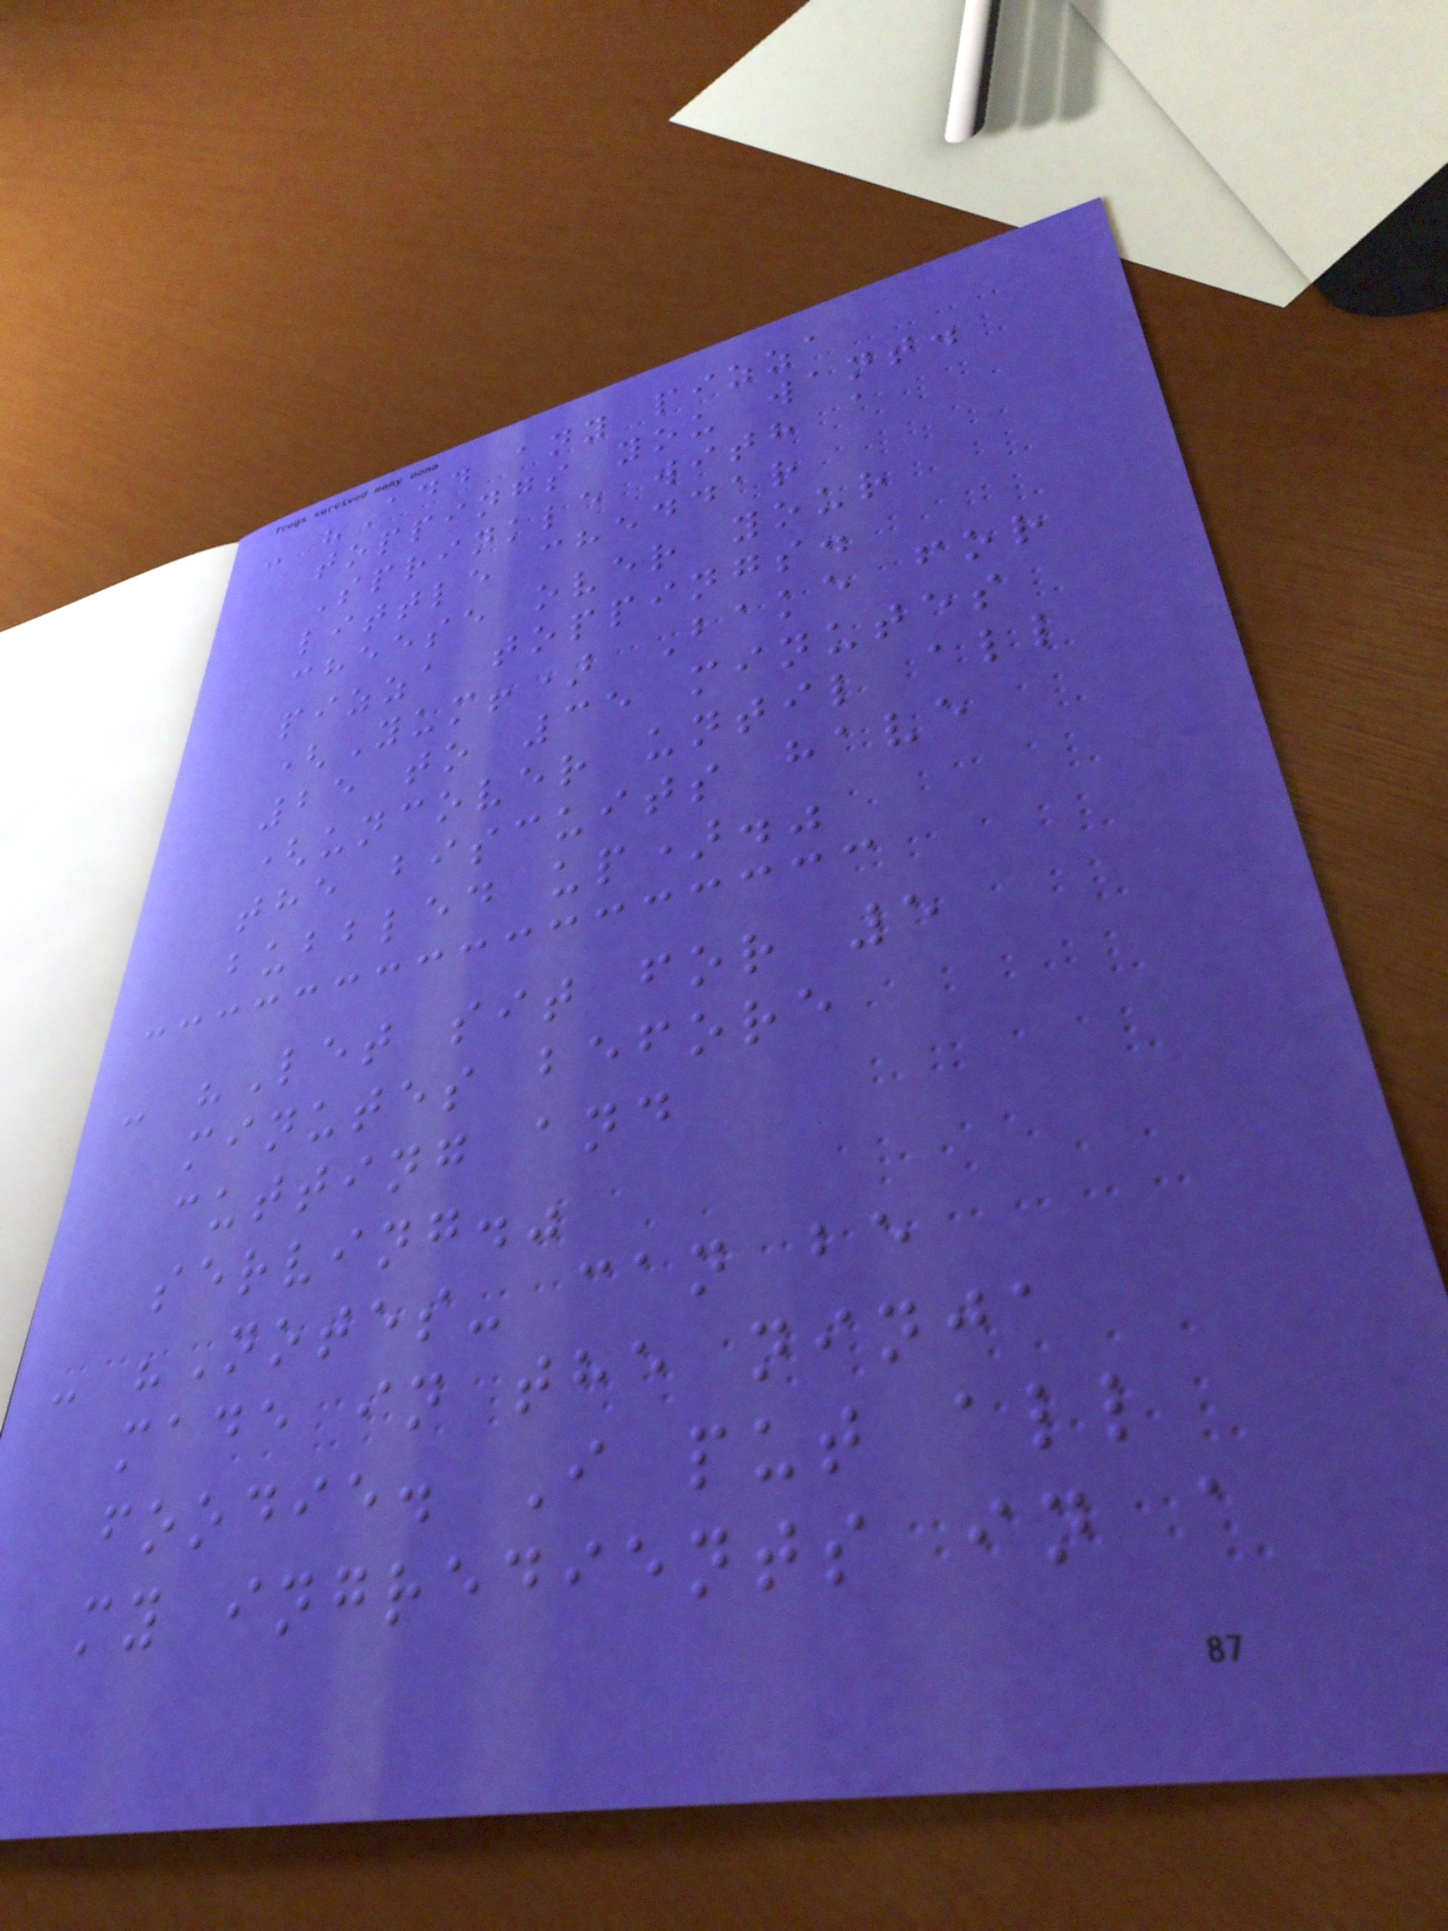- "Add any pizza
toppings you want.
Sprinkle with a
little cheddar
cheese over your
pizza toppings.
(Yum!) Bake for
25 to 35 minutes
(uncover until all
the biscuits have
bubbled up)."
- "Let sit for 5
minutes before
cutting and
serving."
- "Notes- can be
made in the ninja
foodie. I put all
my ingredients in a
